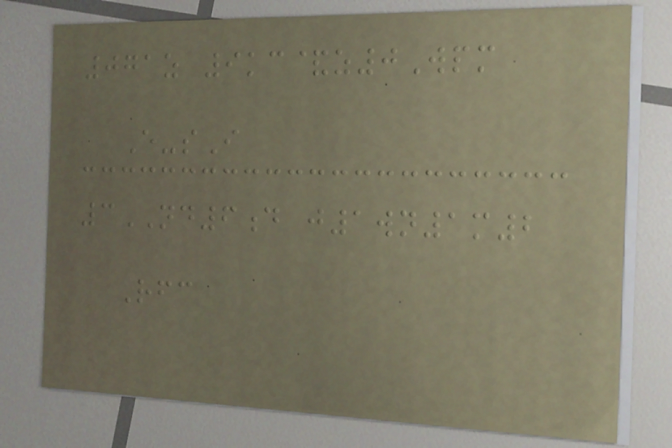071z 9kc&z0Wpm
E-sI
3ND6d j1wn1m2
Rfc
